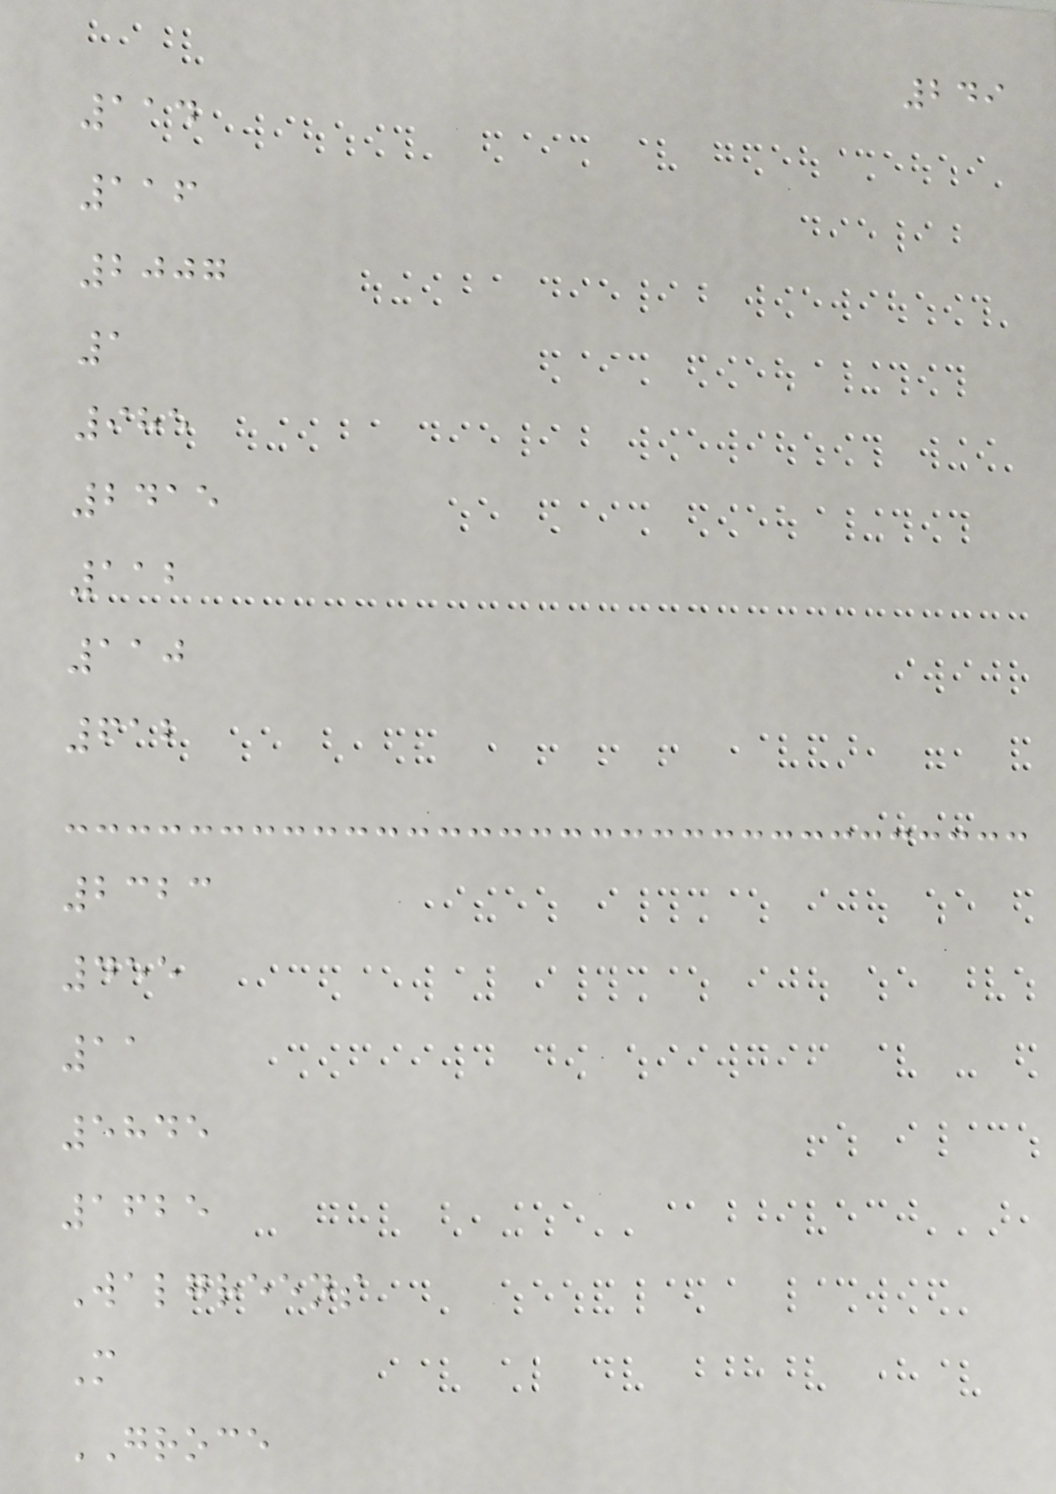249
114
116
2007
1
985
2415
112
110
612
2323
455
11
5845
1625
Walgreens
M
GROCE
